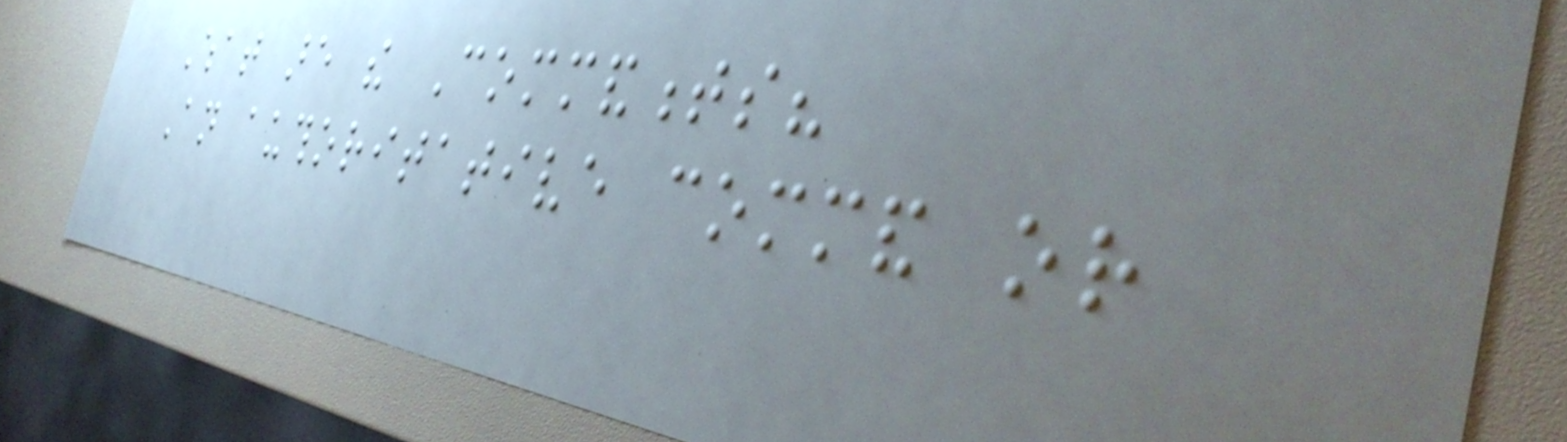What are the Commandments?
An authoritative command or
